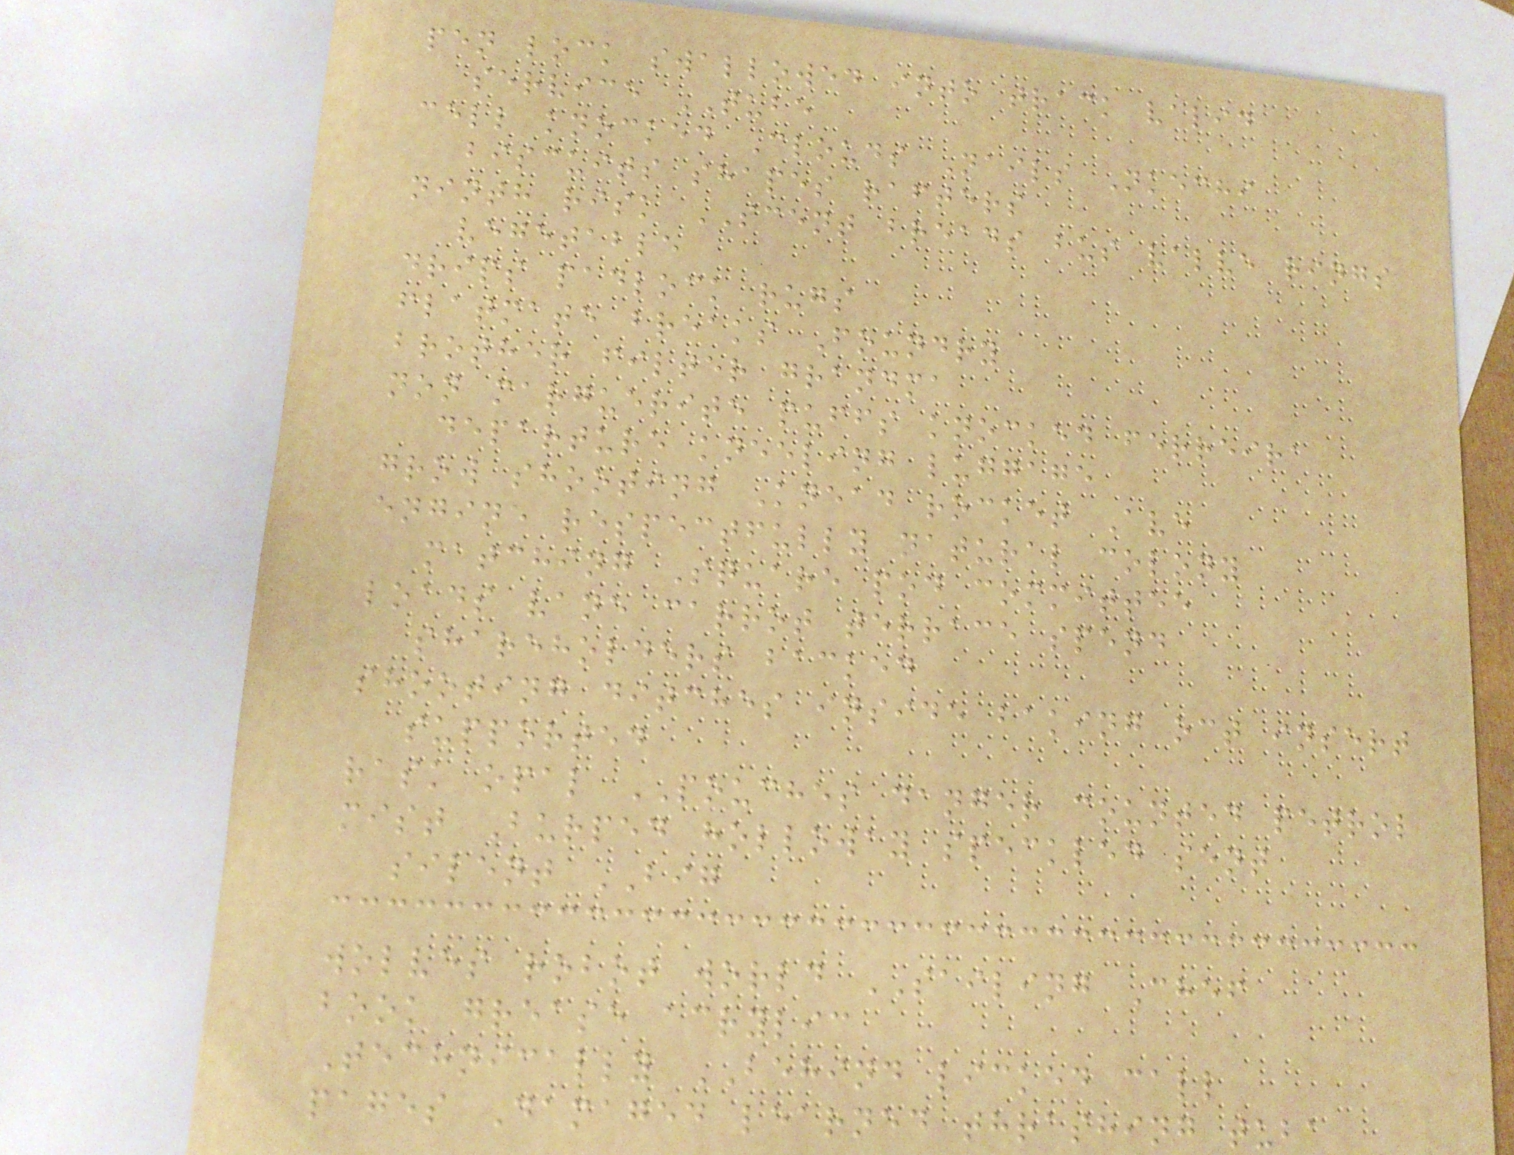pen lock swallowed into track valid
service TUBE
cell knocked Clouds Nails Nkechi
biscuits shapes rafters
ninth risk SCENT breads bus valve rings
vegetable
drips padlock rugs
flatmate breaks Foundry
brother filter grandma
non marguerite puffs knocked ferreira
departure kneeling luggage
grow shooting Knead rocket Ave
engine respectfully natural colony
matching Square pod committee
loads vane carrot terrace spend
shareholders backed
shooting ditches inside baking oct insert
supported
rask opal POUCHES danger counted petrol
mist Burped holloway speckled sent
silent BIG
wolves robot world SAILING Chef
book grease acrylic
Technically BEHIND licked call
pages Damaged learned thrashing tuba
